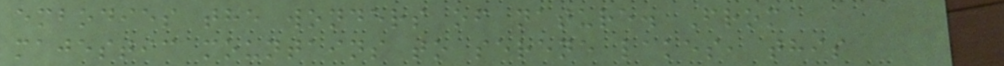embodies the wonders of nature. From
majestic mountains to serene lakes, this
